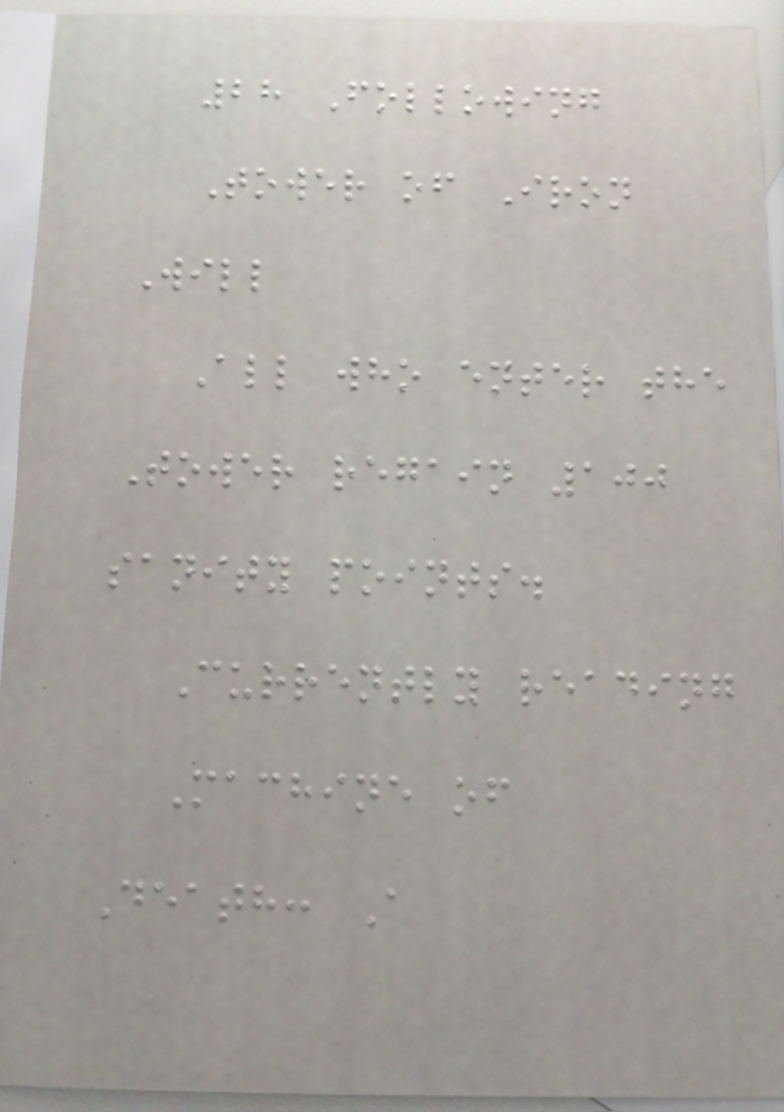28 Following
Tower of Iron
Will
All who enter the
Tower regain 100
sanity points.
Currently reading
Machine of
Death: A
